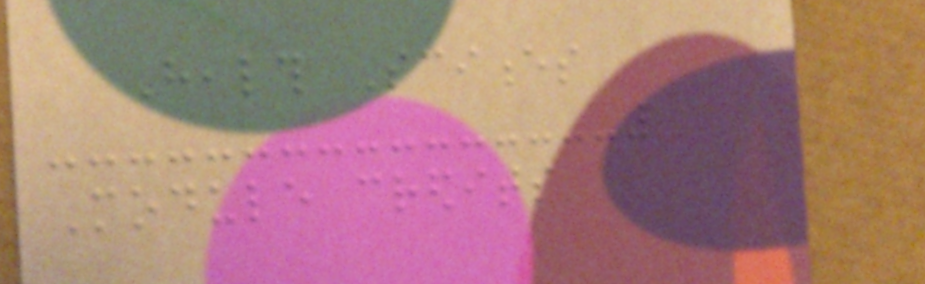Health Sciences
Module credits
